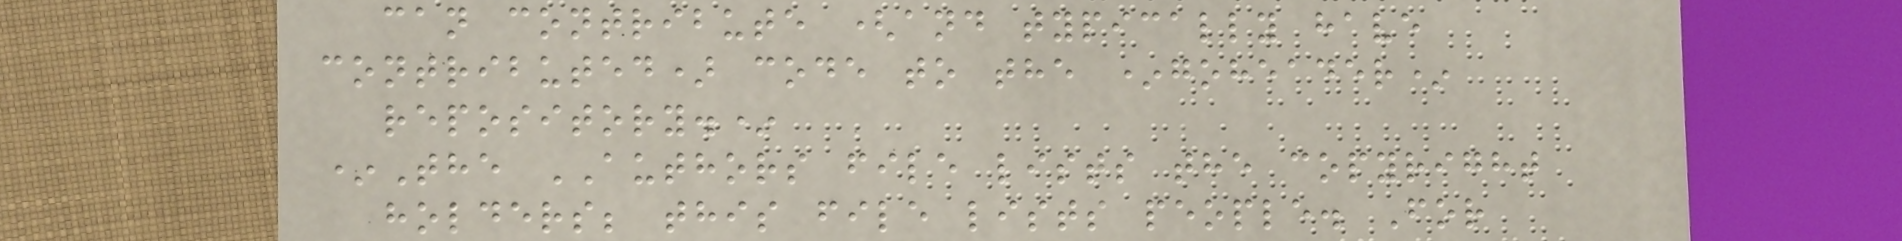can contribute (and typically have
contributed) code to the *goheader*
repository.*
*The AUTHORS file lists the copyright
holders; this file lists people. For
